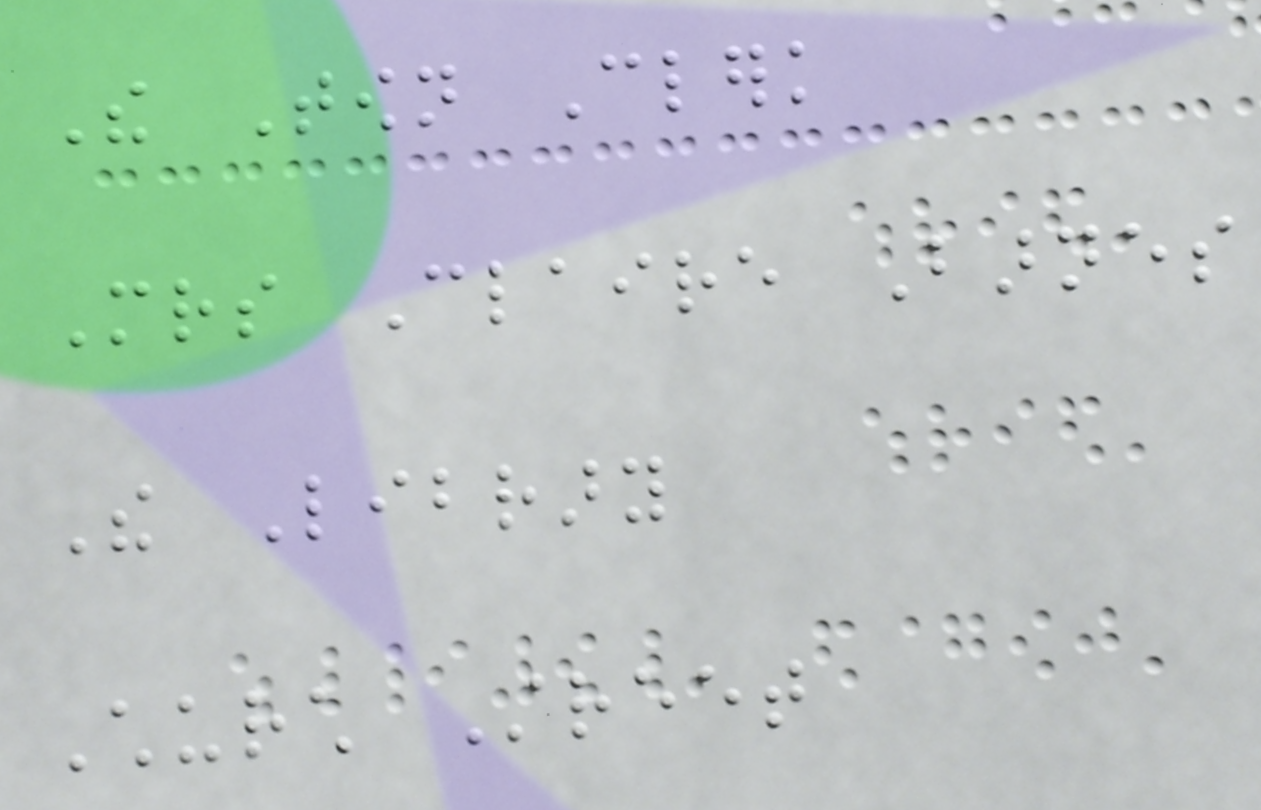The Town Clerk
Mrs Claire Barnes
The Library
Church Street
